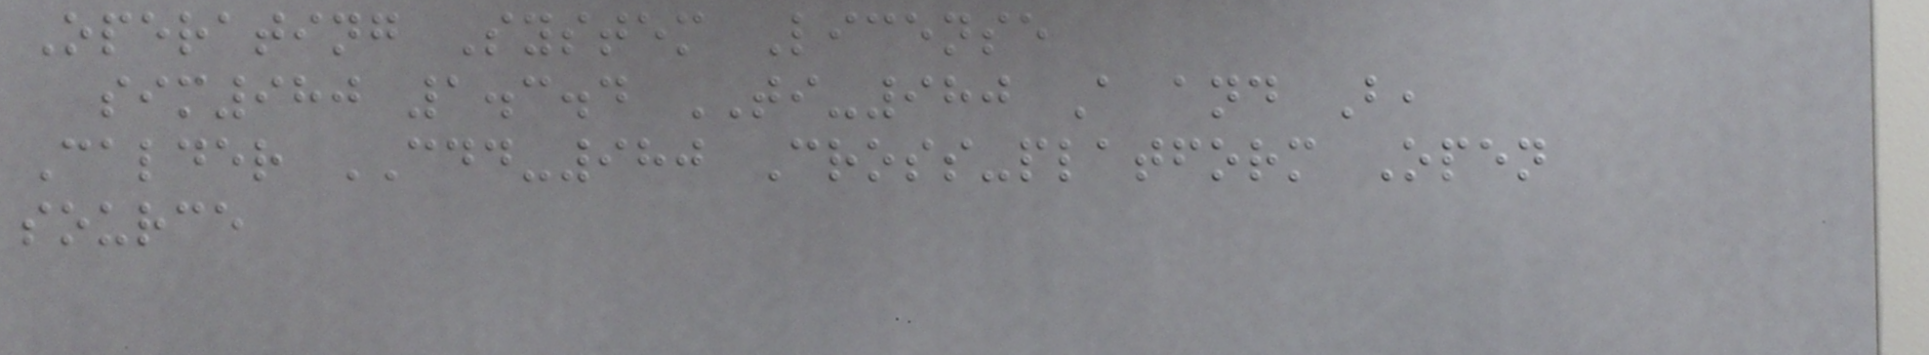Operating System License
sim980 1.3.4 TI-980 A and B,
Calder CDD-980 Cross-platform Open
source
